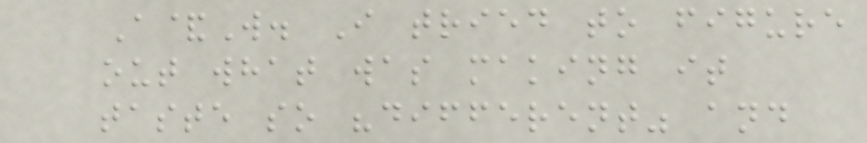A&W. I tried to figure
out what was making it
taste so "different" and
